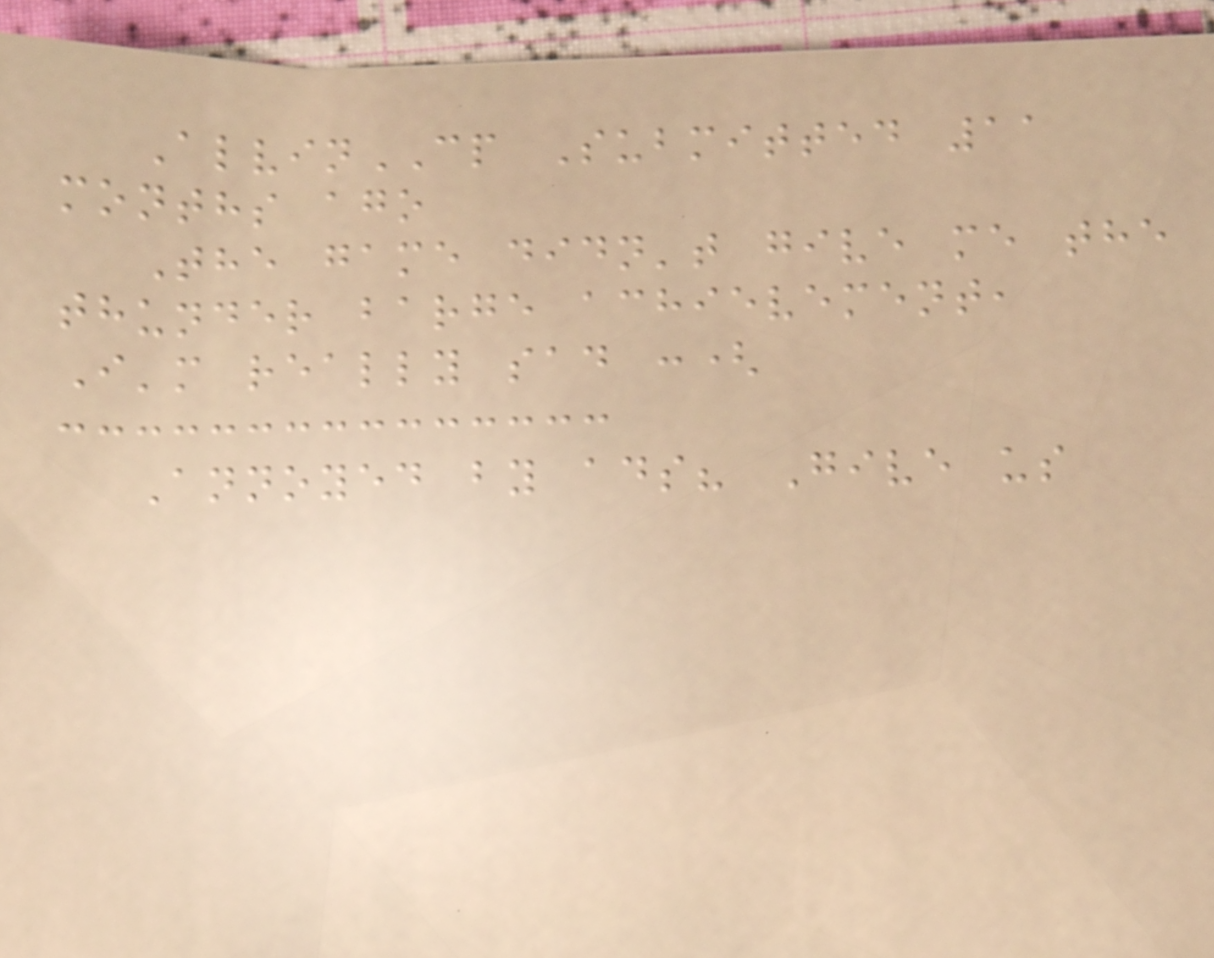AlvinCP Submitted 11
months ago
The game didn't give me the
thunder barge achievement,
I'm really sad :(
Annoyed by ads? Give us
